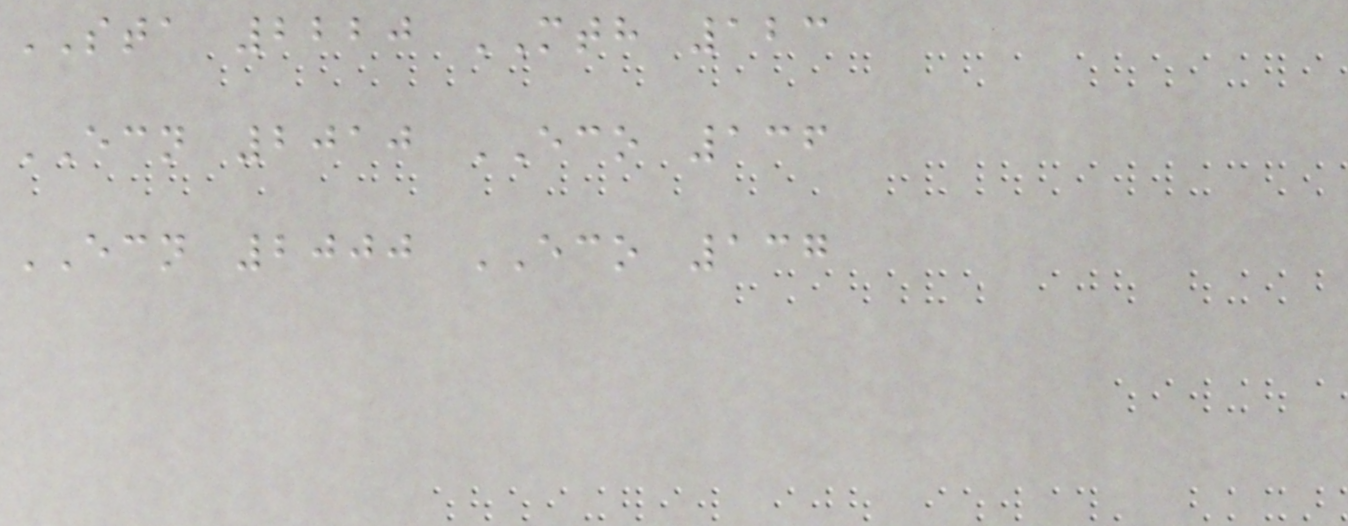STA 2220 MTH 123
ECN 2010 ECO 136
ECN 2000 ECO 137
